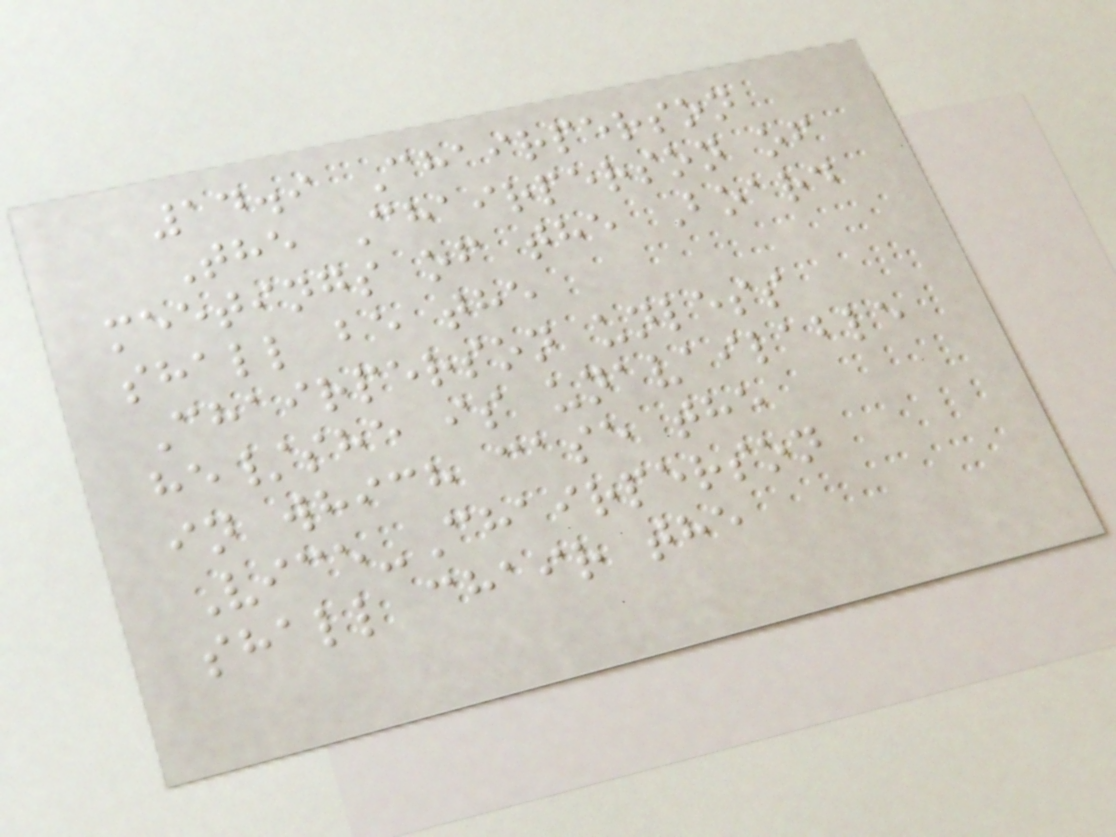14.9 Chairperson
The Chairperson of
meetings of the Board
shall be the
Chairperson unless
he/she is unavailable
in which case the
Vice-Chairperson
shall chair the
